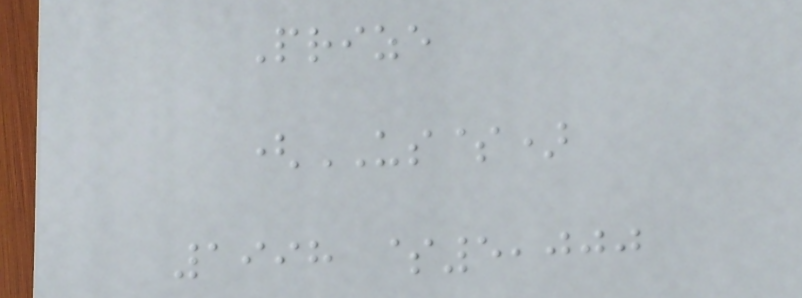Prize
(US$)
1998 $5,000
